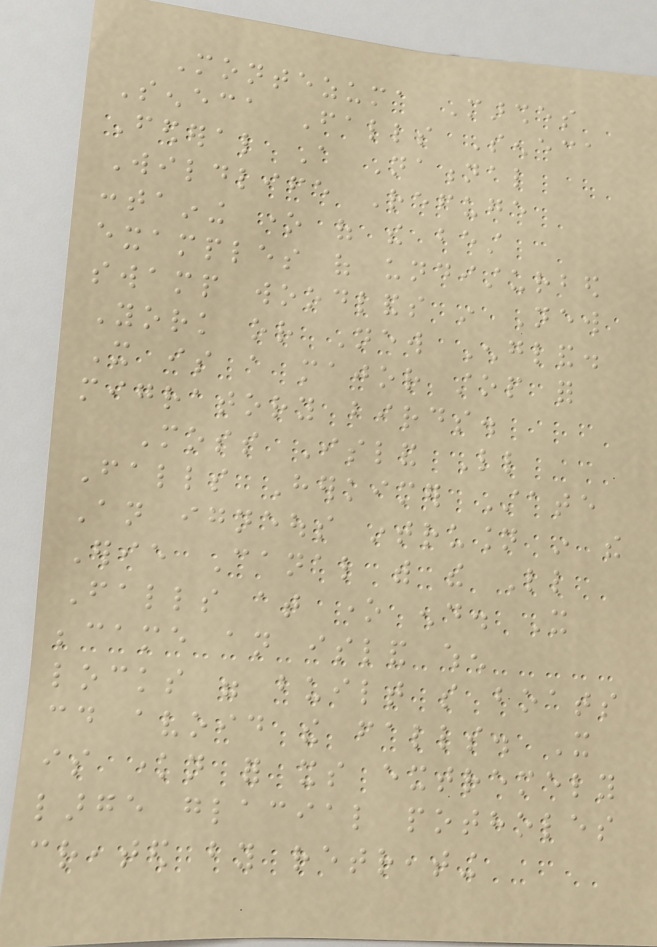Montezuma Marshes
Seneca Falls Seneca
Federal A National
Wildlife Refuge
containing one of the best
examples of undisturbed
swamp woodlands in New
York or New England.
It is a major stop for
migratory birds.
Moss Island Little
Falls Herkimer State
An igneous intrusion in the
Erie Canal with the Little
Falls at one end. It
became an island when
locks were built so boats
could avoid the falls. It
is known for its extremely
large glacial potholes
created by retreating
